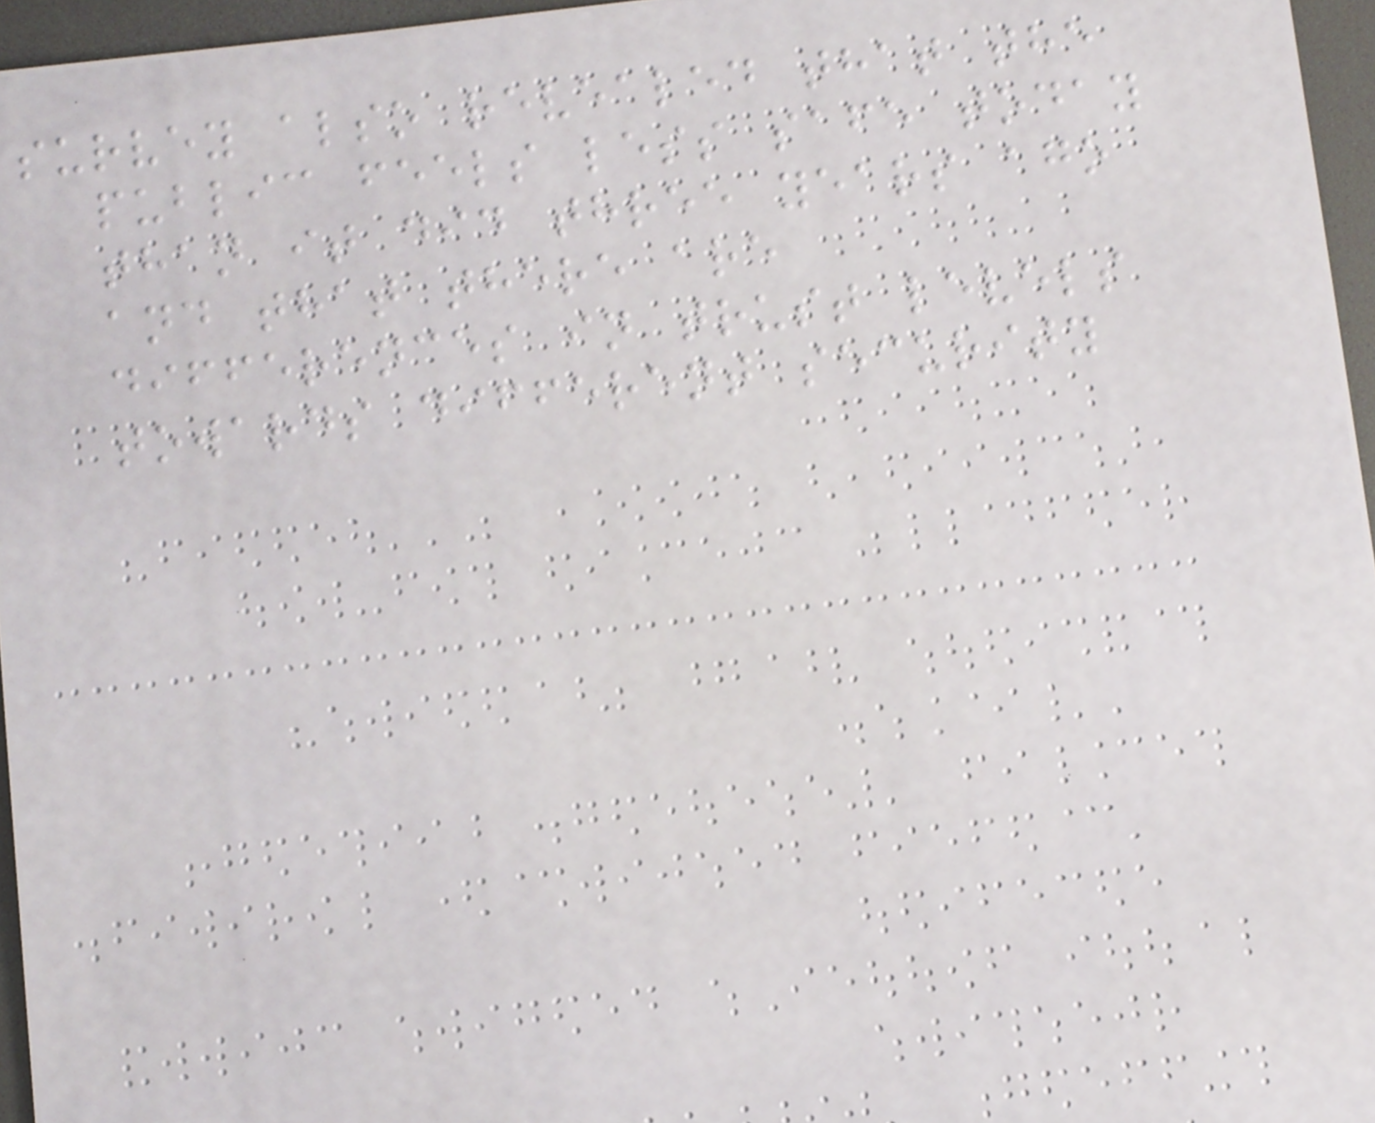survey also revealed that the
public feels less safe today
than it did three years ago
and that there are
differences in trust levels
towards different security
